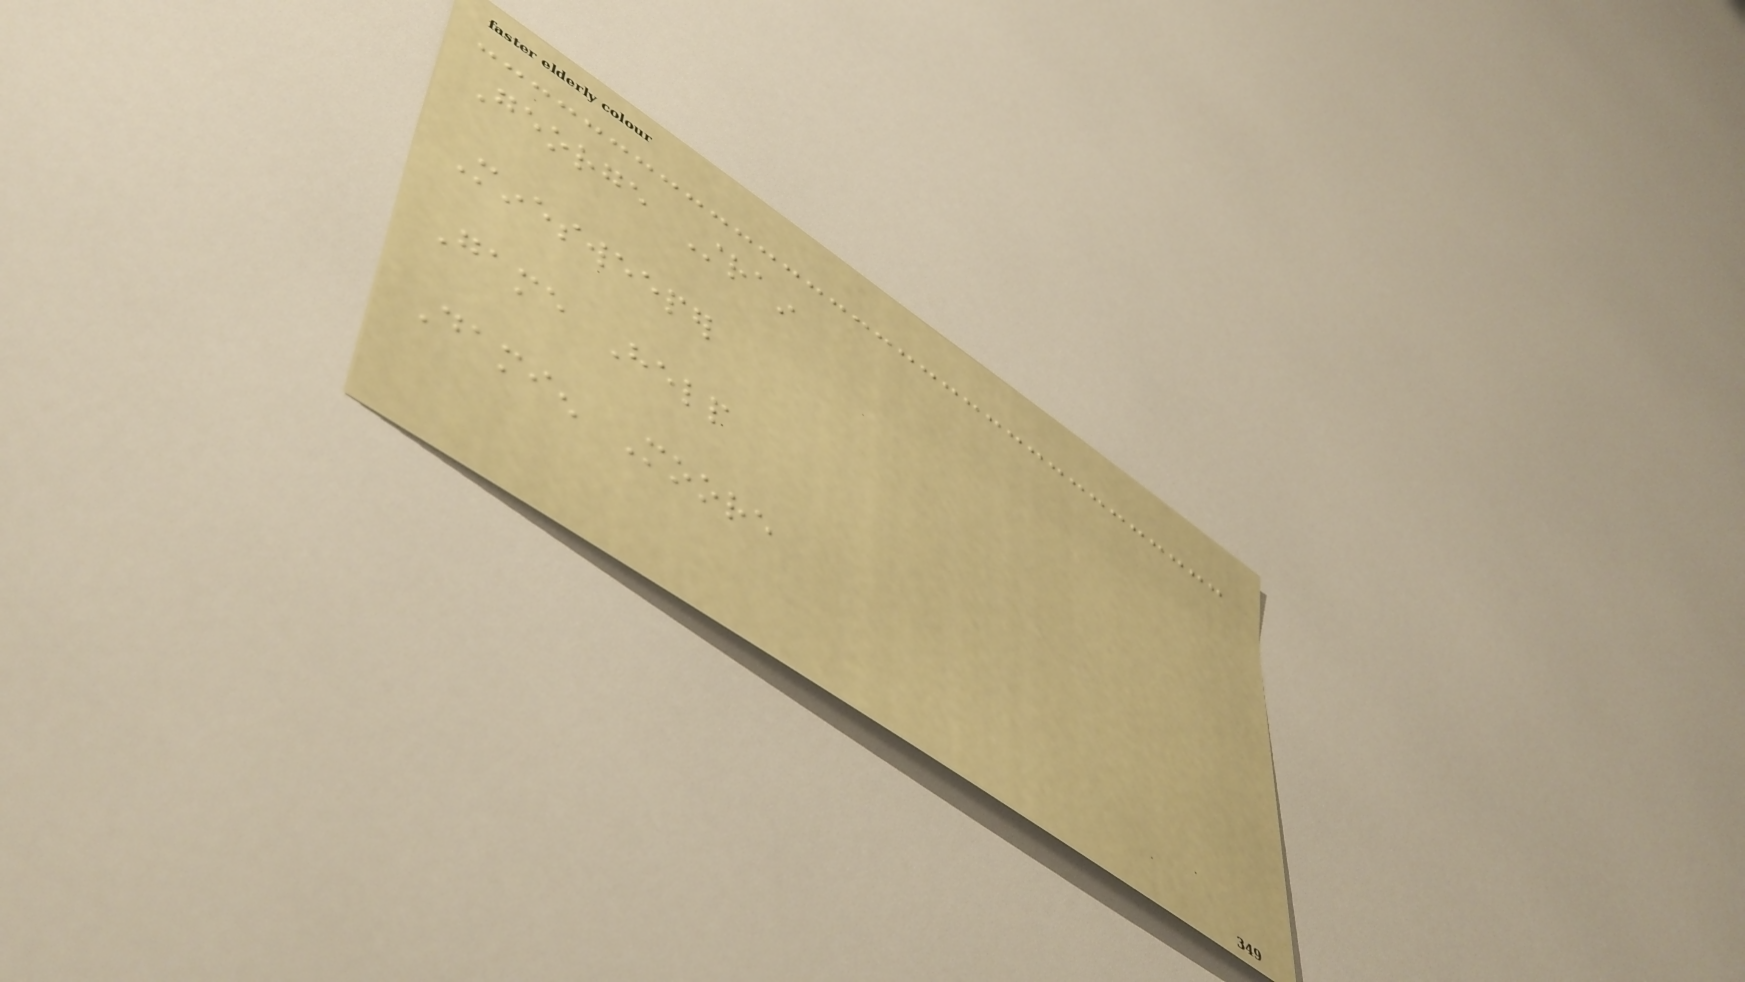George Strain
Minesweeper
Game Help
Damien Moore
